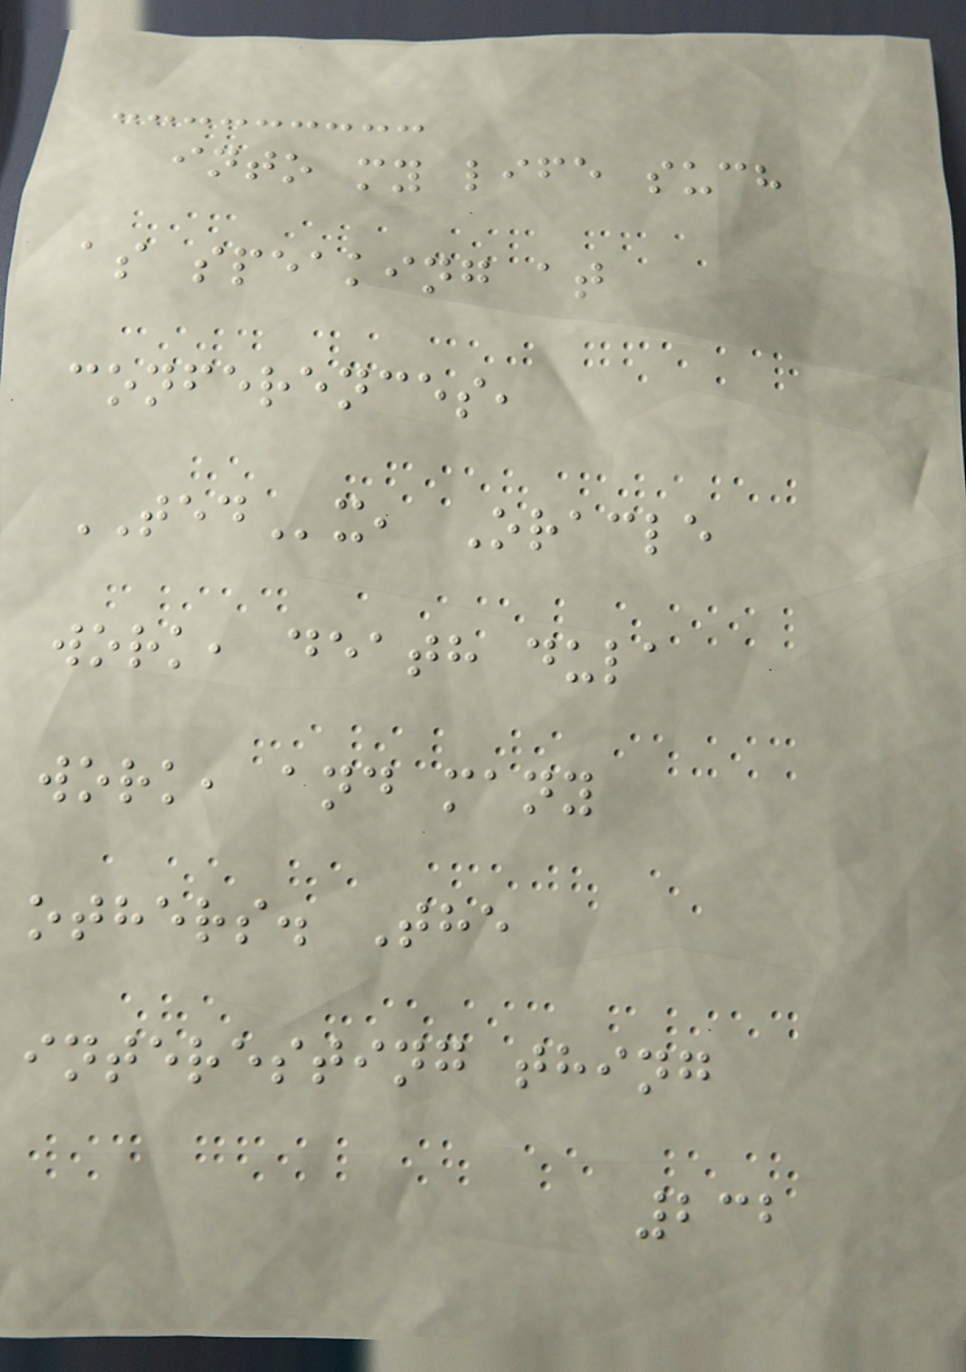into my life such
as speaking at
conferences,
TEDx, Oracle
work, death dula
work, and many
others. The
interesting thing
232
